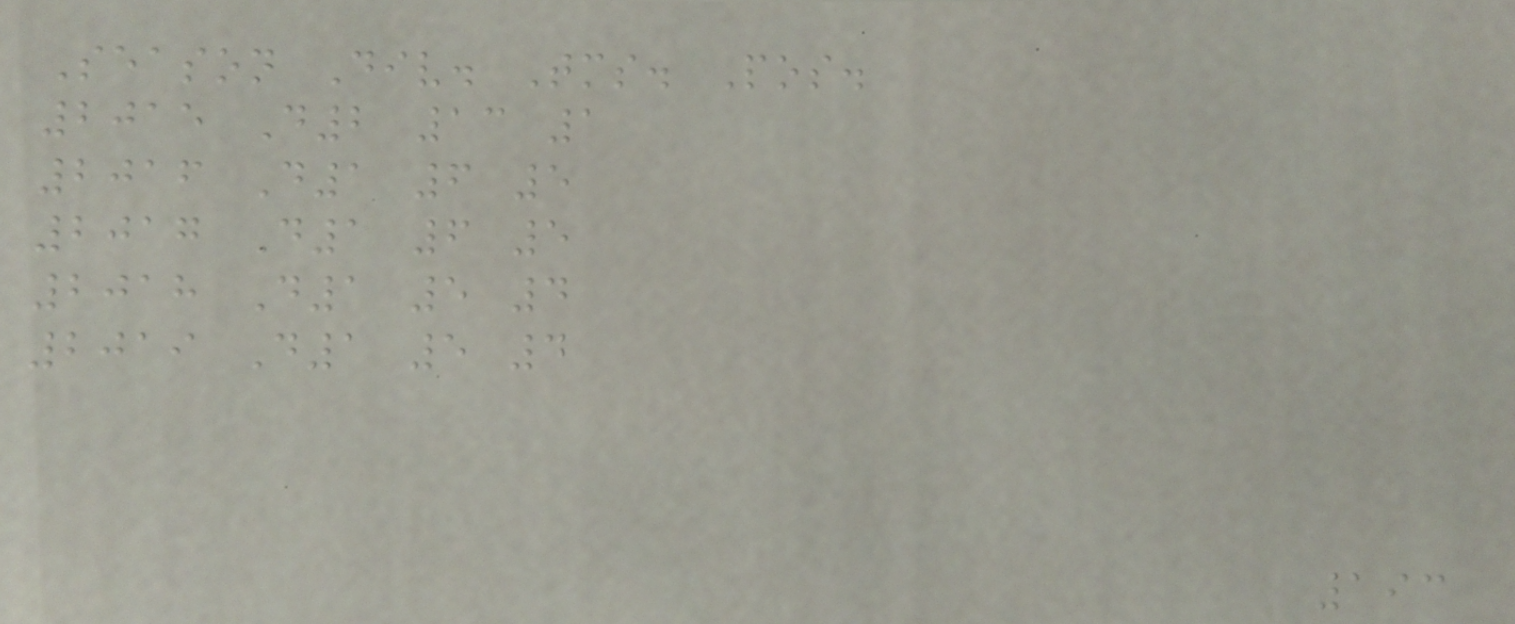Season Div. Tms. Pos.
2015 D2 13 1
2016 D1 6 5
2017 D1 6 5
2018 D1 5 4
2019 D1 5 4
193
